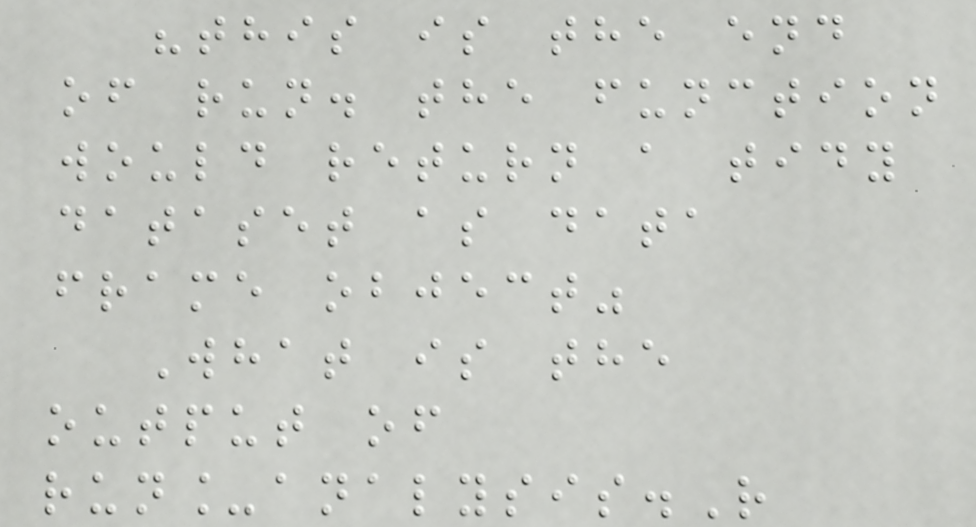"this is the end
of run. the function
would return a tidy
dataset as data
frame object"
What is the
output of
run_analysis.R
